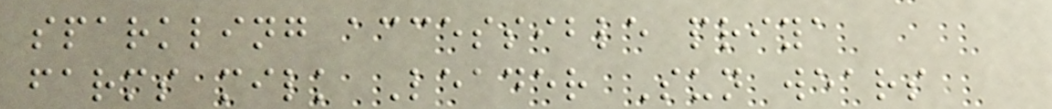sparkling accessible priya
farms milk Leader Sun wears
